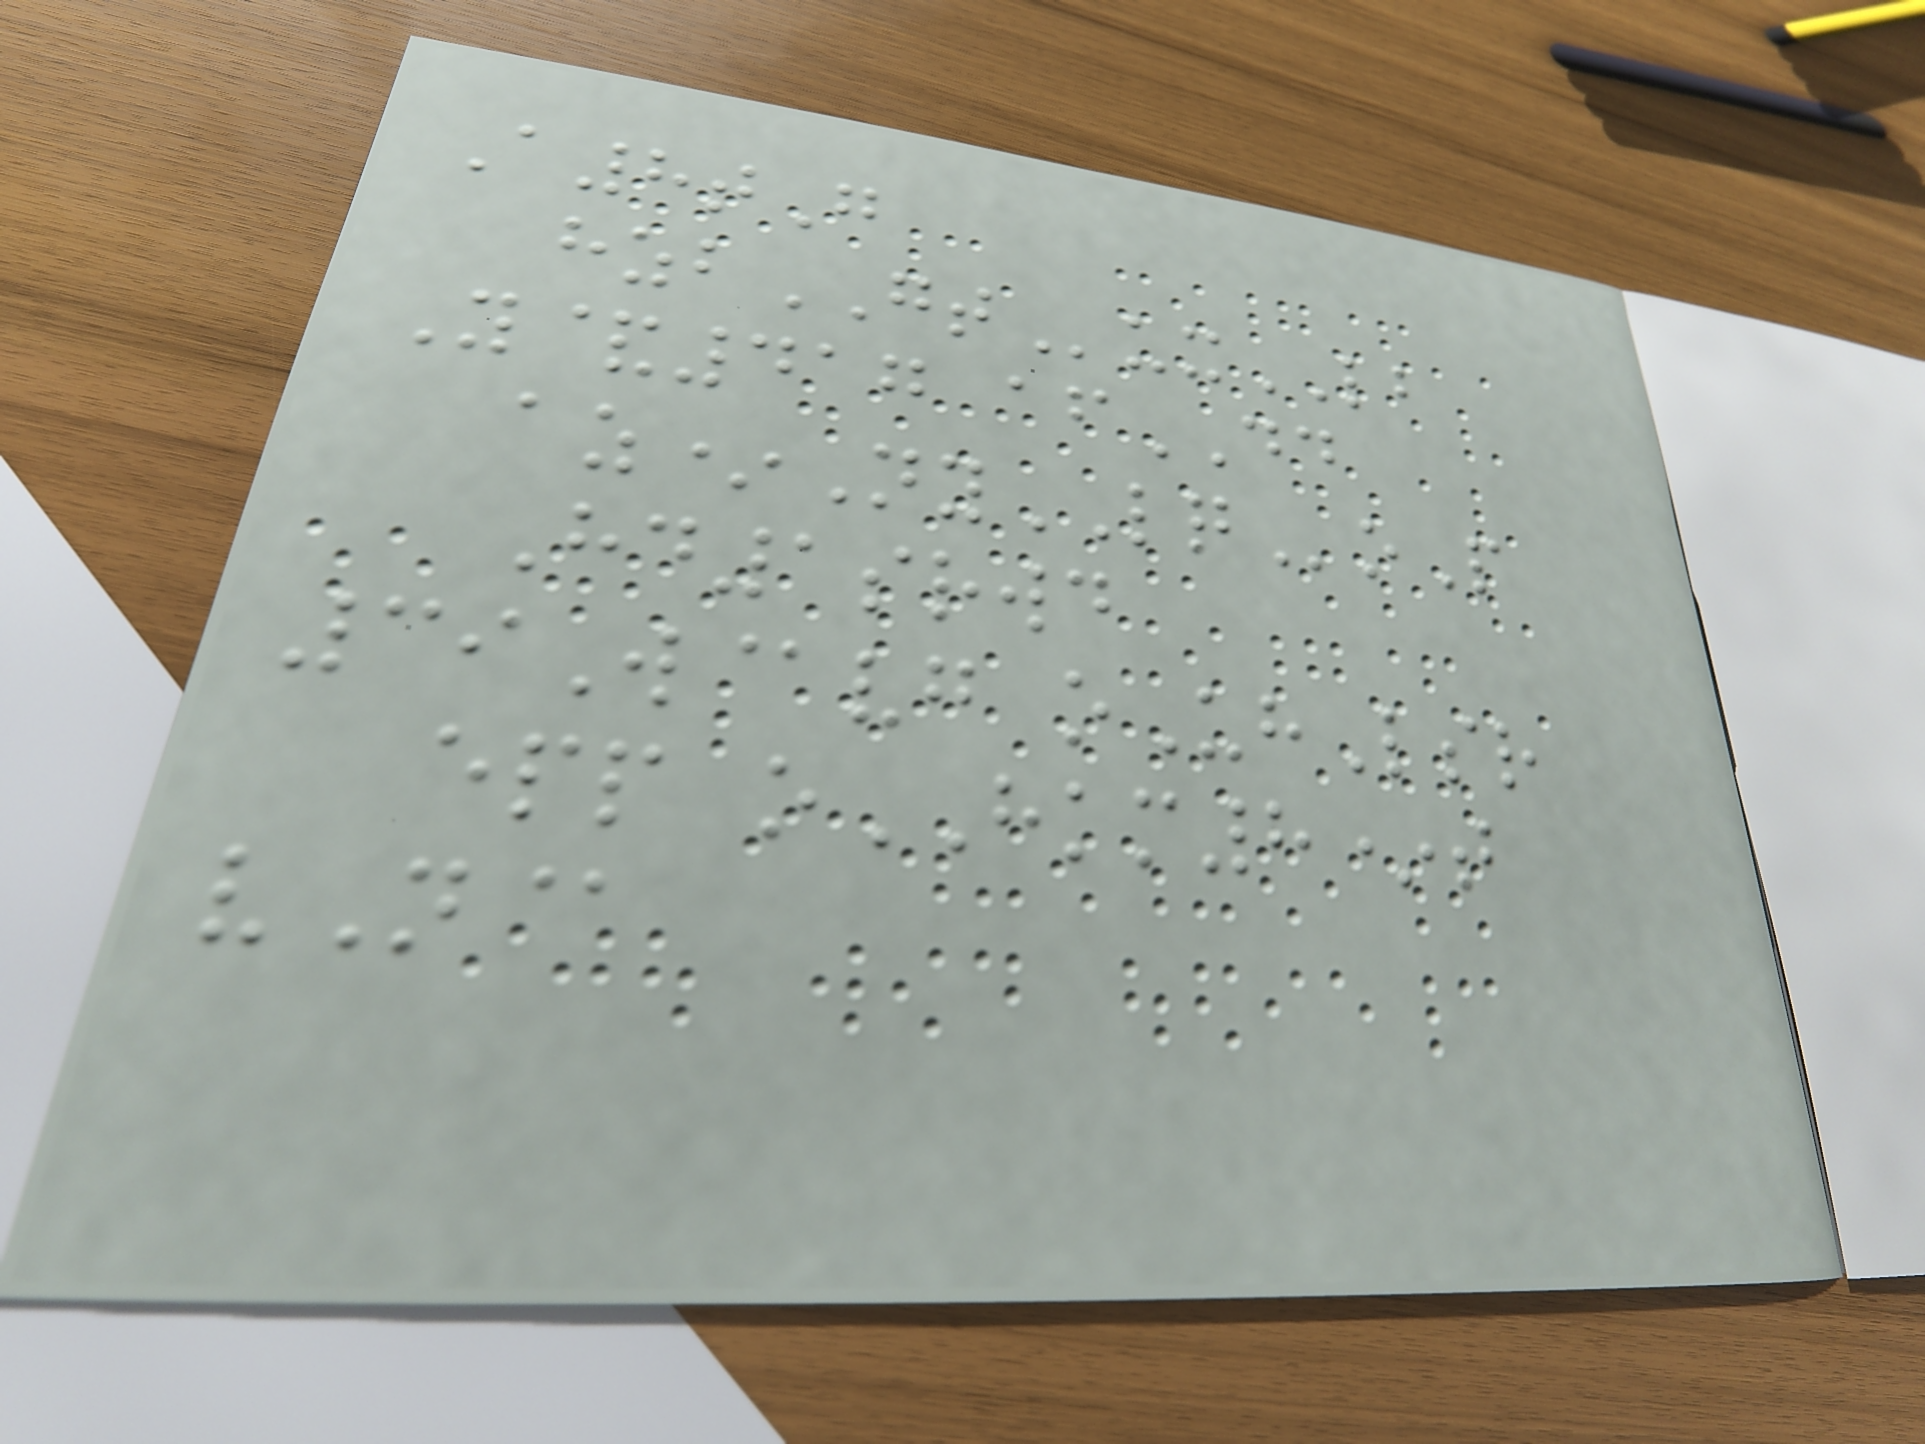A8tG
hzbGTuxLB
Y&417 afDD
az*NyLQoP
Hd1srwd
39W@vg oUhLsr
epp oHKM8*t
vN@
